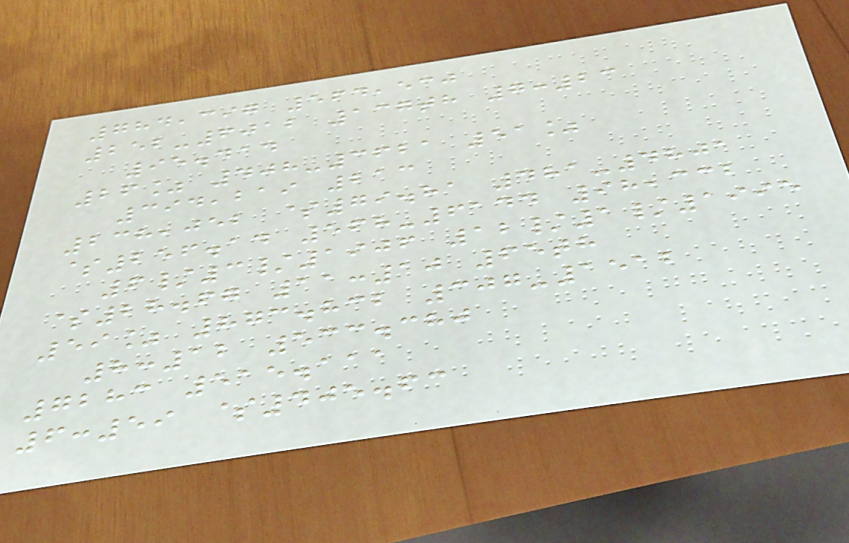784,397 564,530
252-6012 137th 7:23
95.414
26% 408-3621 51%
394,219 213
238,052 $79.81 481-4801
$256.14 568-6144 98,332
6/3/1906 12/1/1995
$28.67 11:10 65th
59% 873.832 307-1512
8:12 533.380
7283 515.111
6:59 $405.63
